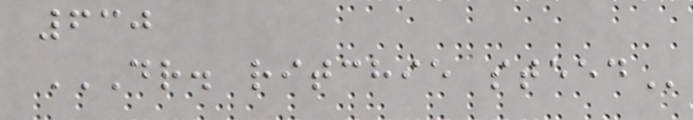630
DR. RITCHIE STEED
